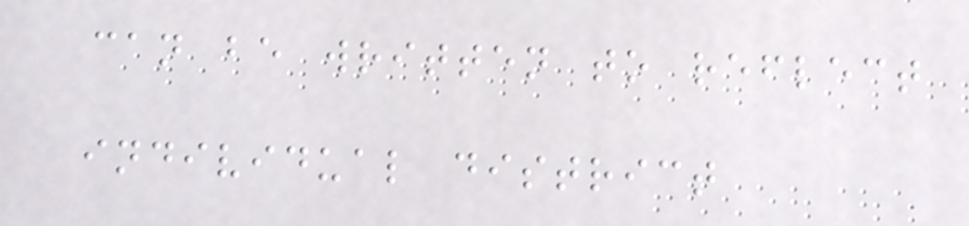can be written to reflect
individual district
